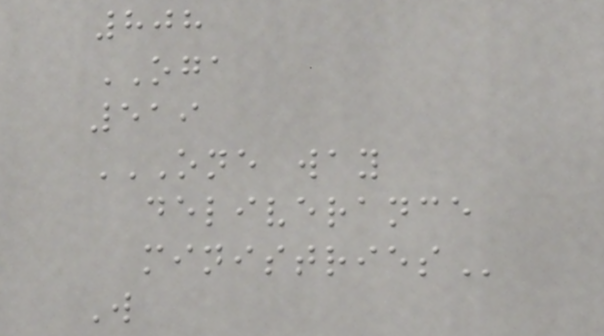808
OGA
519
ONE WAY
DELIVERANCE
MINISTRIES
W
